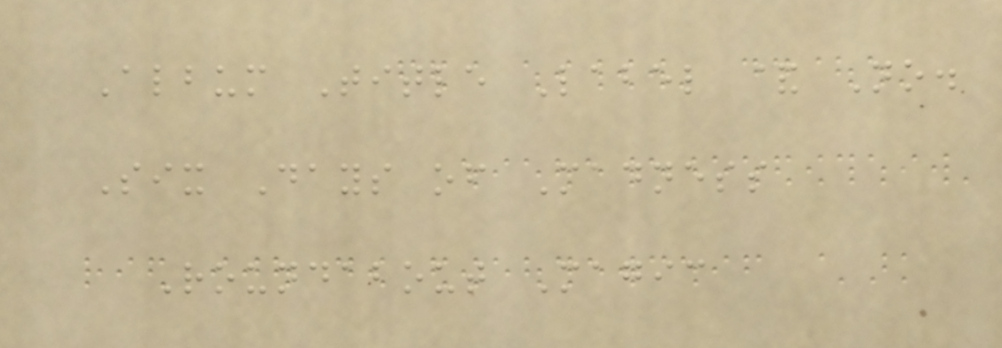Album Title Label & No.
Six Days of Madness
Roundabout Magic
